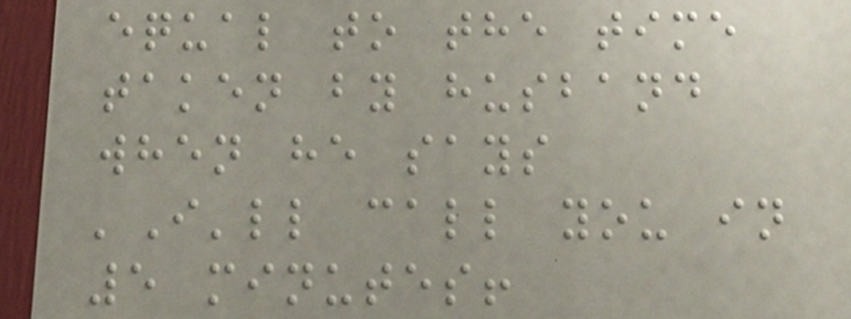equal to the time
taken by husband
when he says
'I'll call you in
5 minutes!
